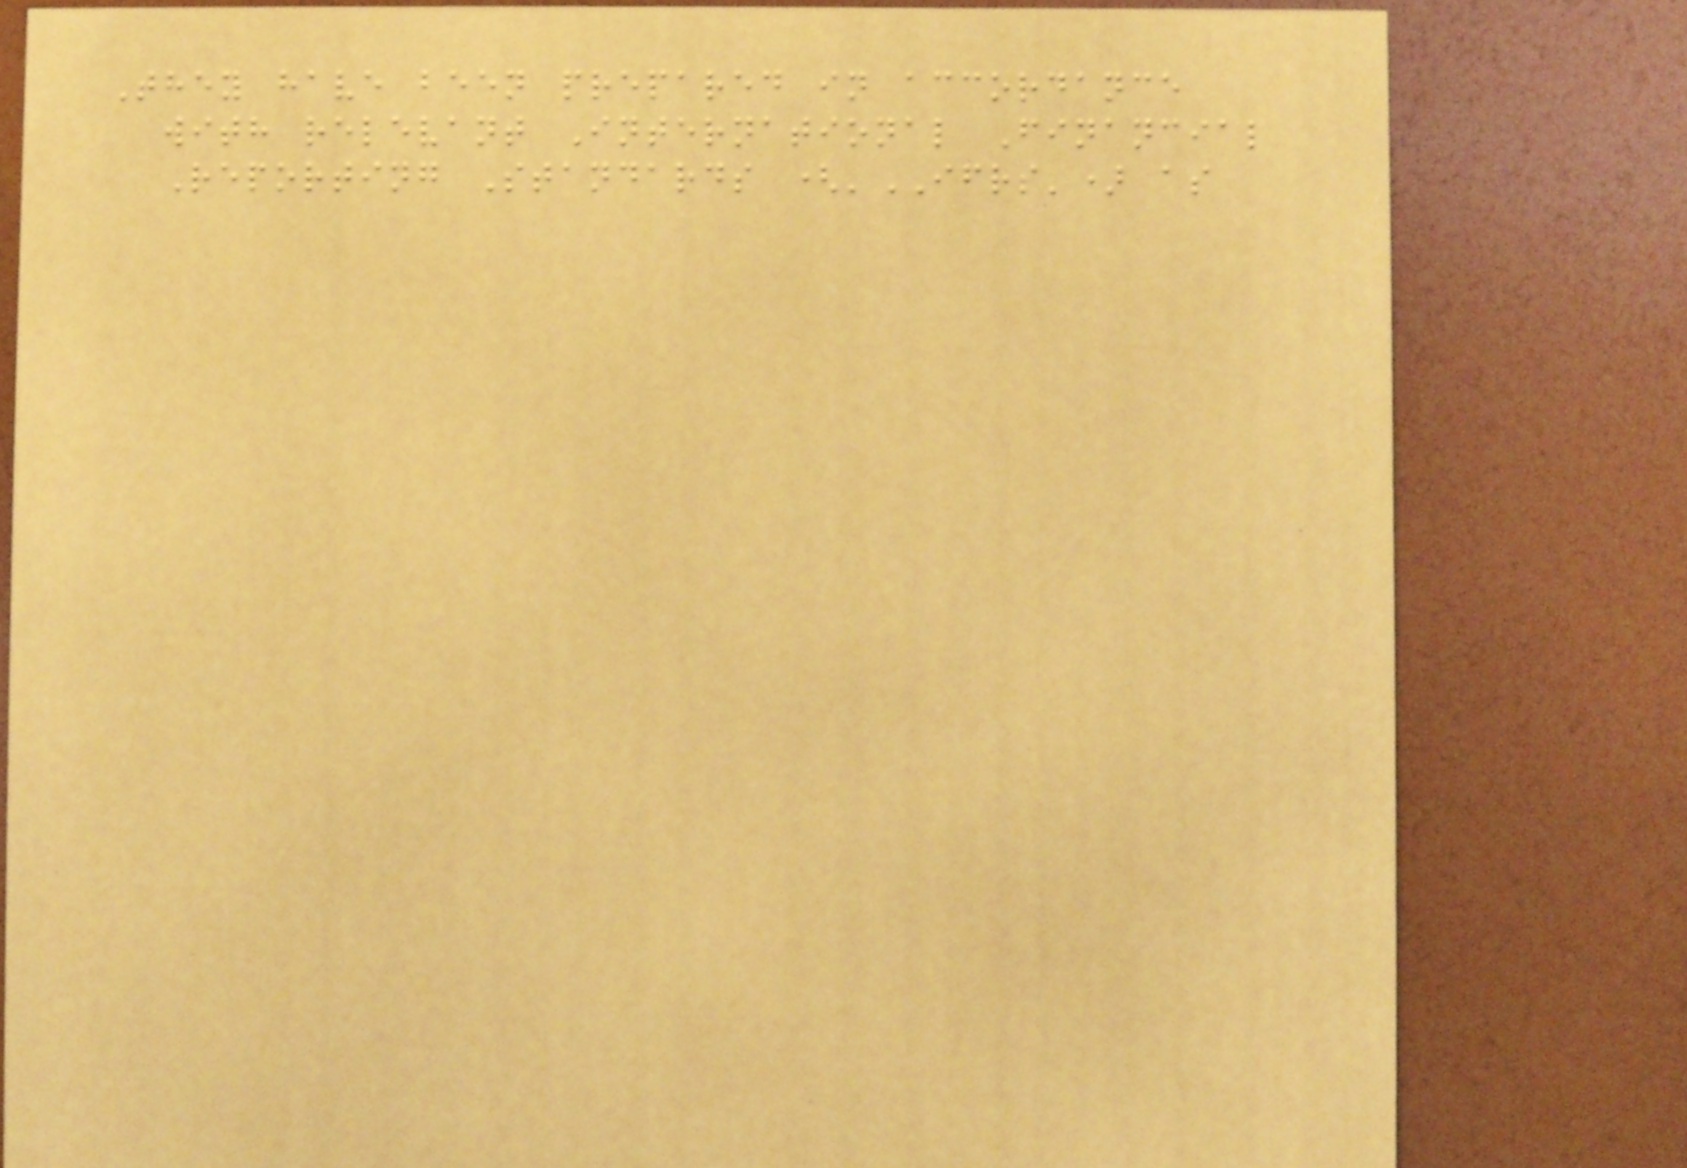They have been prepared in accordance
with relevant International Financial
Reporting Standards ('IFRS') as
